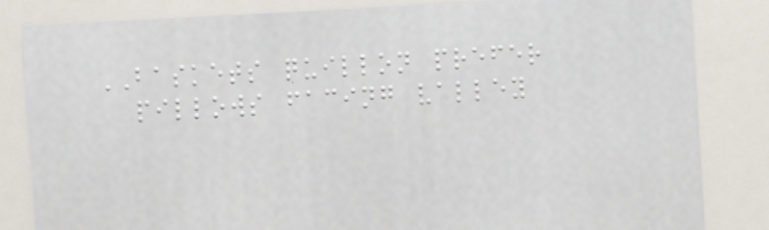BASKETS quillon prefer
pillows facing valley
